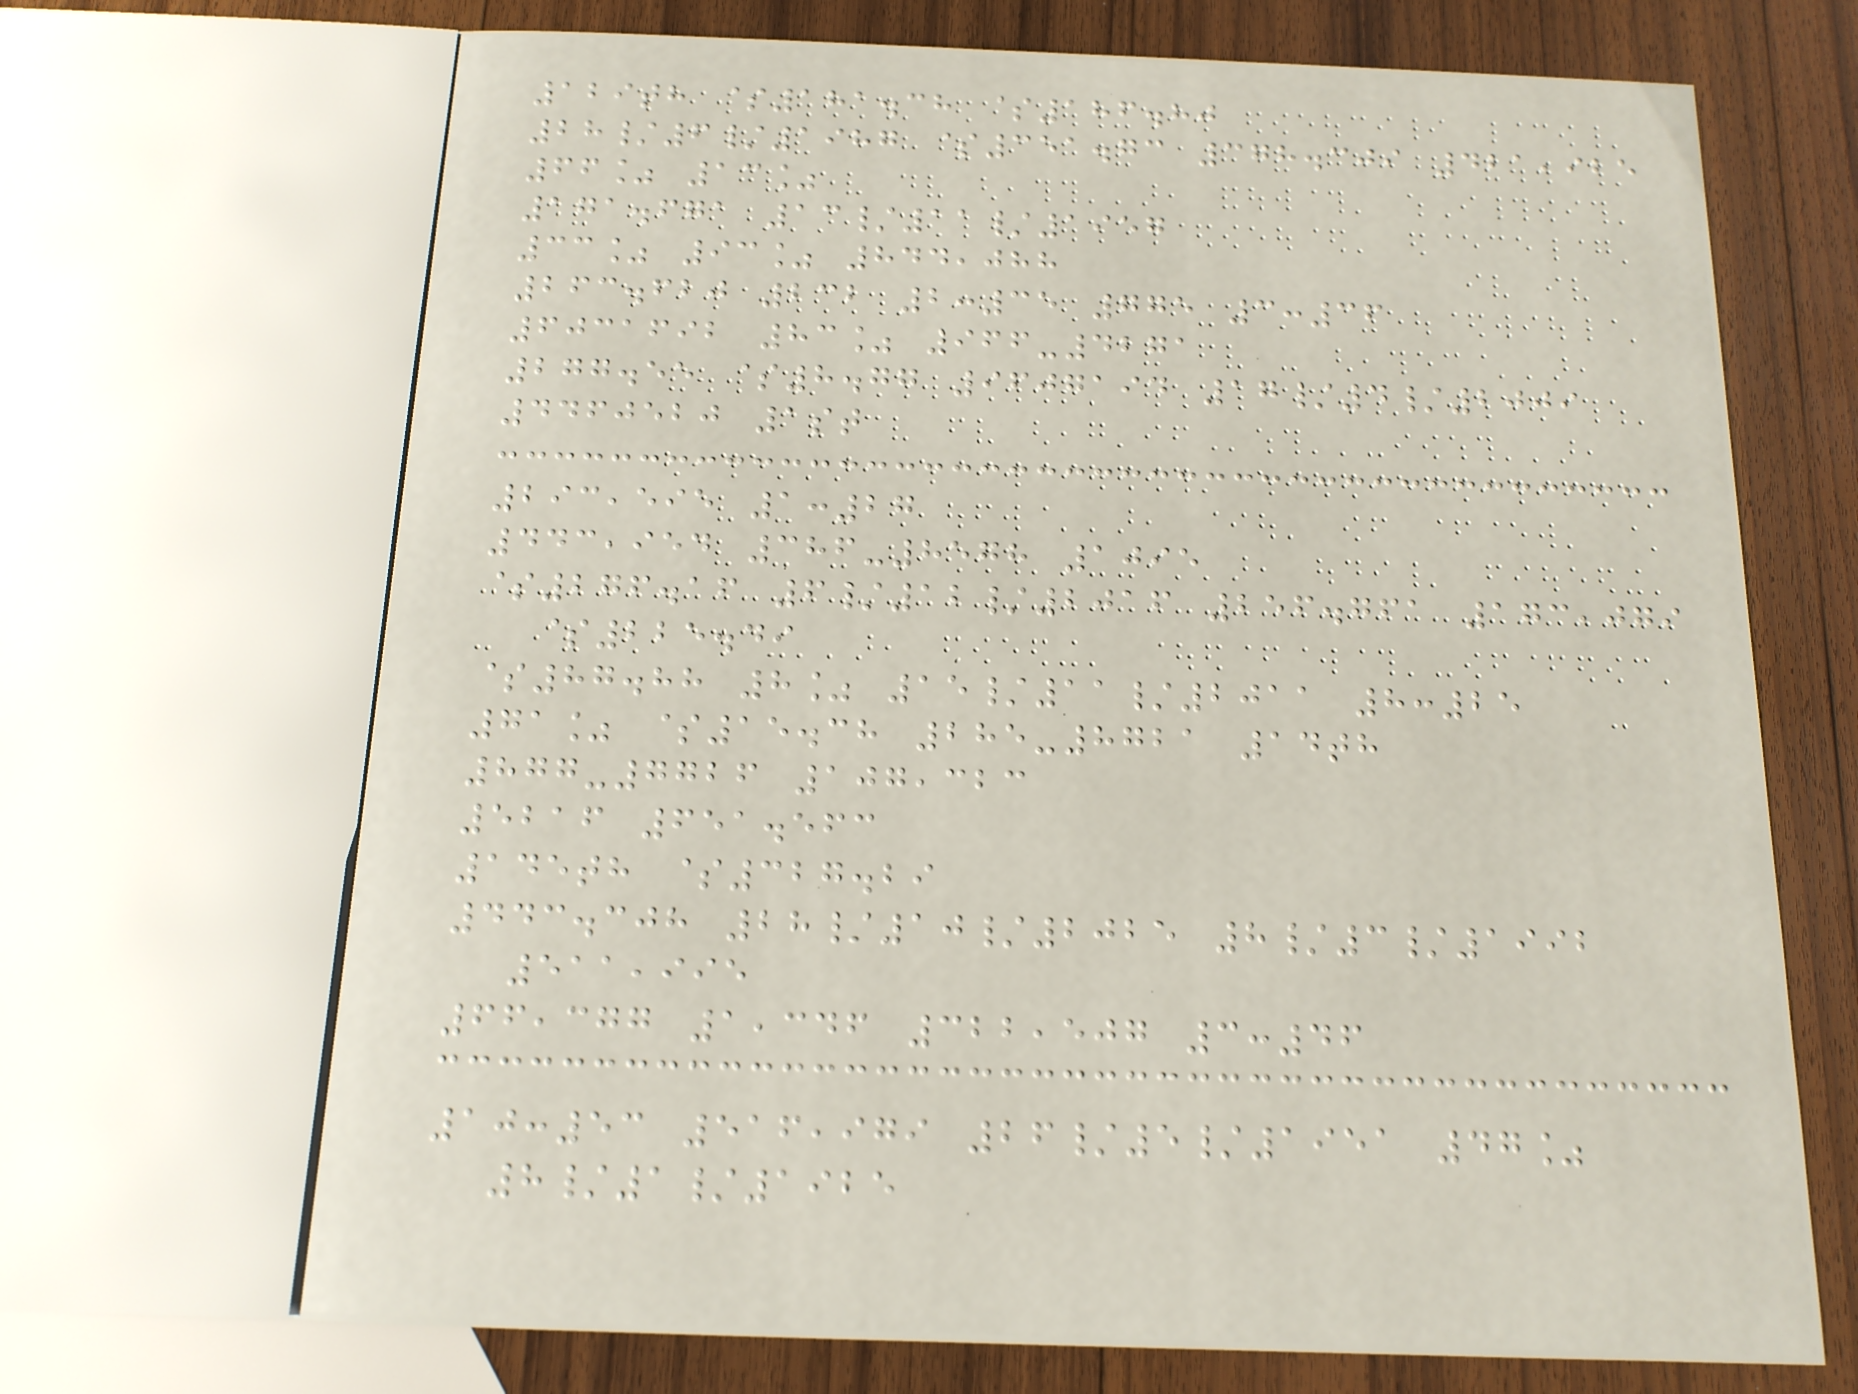129th $181.38 $186.80
28/6/1987 $351.73 378.309 421,925
66% 13%
171.671 13/11/1957
33% 93% 844,088
263.620 232 2:35 775 3:36
6031692 83% 966-4271
277.55 $8.77 9607194 17/4/2009
4460520 1st
293,595 1:27
443,954 386-8578 1095
$276.16 6/12/2016 256.761 173,079
$225.49
$87.88 8% 15/11/2011 8:25
71% $15.38 285-8721 14th
877-7726 107,323
5216 651.563
145th $327.29
443.308 28/10/2025 8/3/1992
511,995
66,377 1,346 322,507 3:46
10:53 516,979 26/5/1951 47%
8/1/1925
